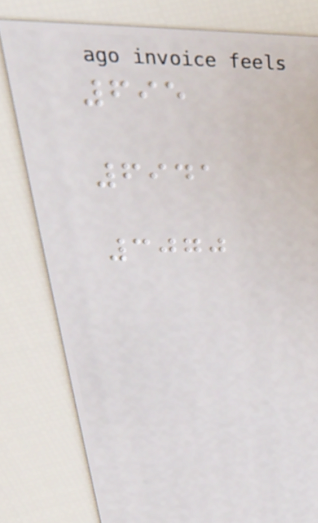695
6941
3070
